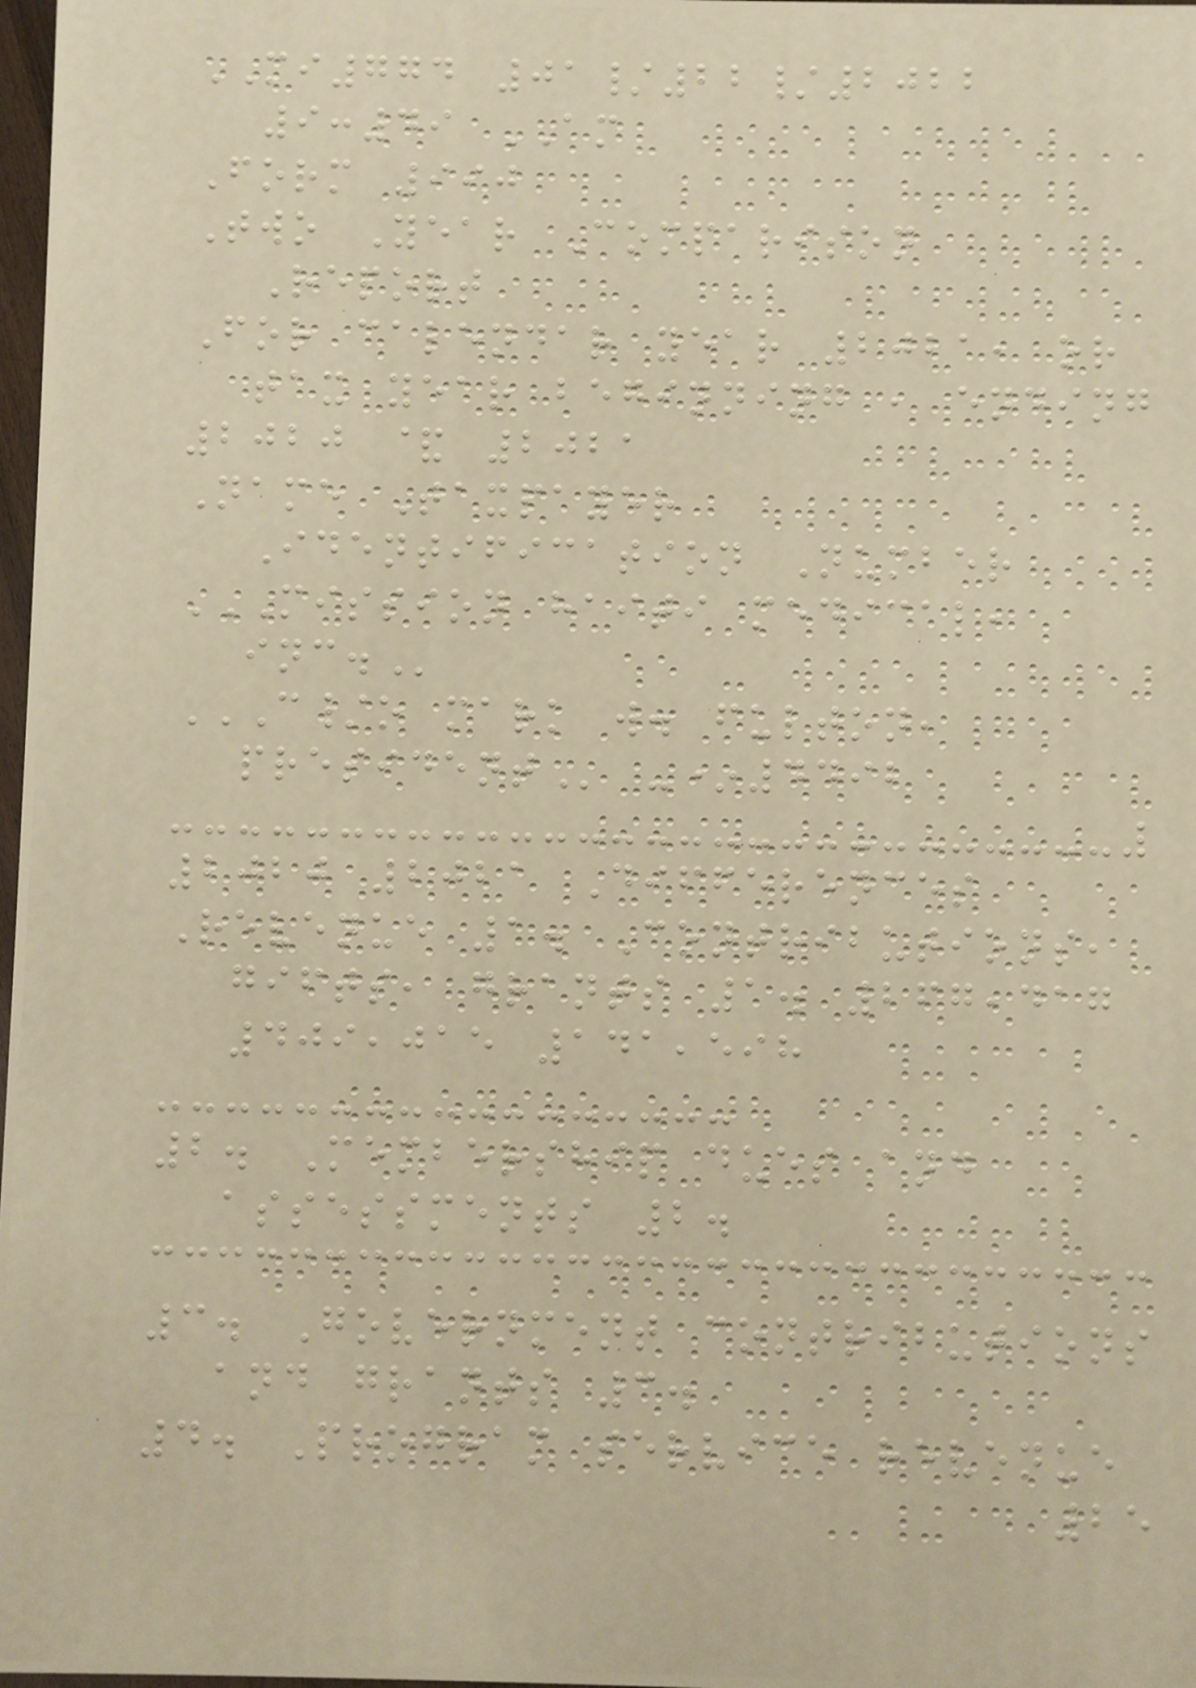MI774 01/22/2022
9:49 AM
Form 990
Two Year Comparison
Report
For calendar year 2021, or
tax year beginning , ending
2020 & 2021
Name Taxpayer
Identification Number
MISSION HAITI MEDICAL,
INC.
C/O MARK W. FULTON,
PRESIDENT -*4492
2020 2021 Differences
Revenue 1. Contributions,
gifts, grants 1. 267,417
409,015 141,598
2. Membership dues and
assessments 2.
3. Government contributions
and grants 3.
4. Program service revenue
25
